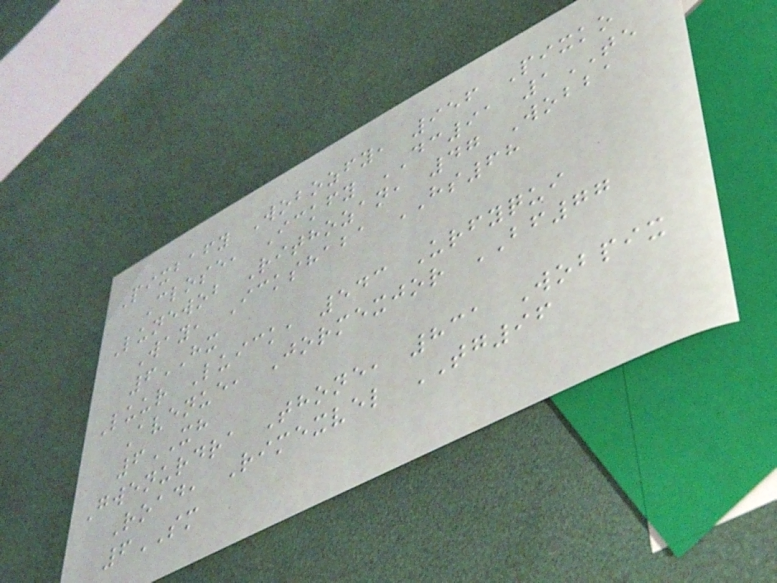Pixbafy Wobozfy, 956 Pixko
Close, Ickfy DC91 1TE
Lunewob Rithozan, 47 Wobba
Way, Ickshaba HS68
6HX
Luur Luick, 543 Urfyqui
Avenue, Jormexjor BF77
6XH
Gwenurdra Thone, 831 Wobpix
Road, Rimexvel TG96
6SM
